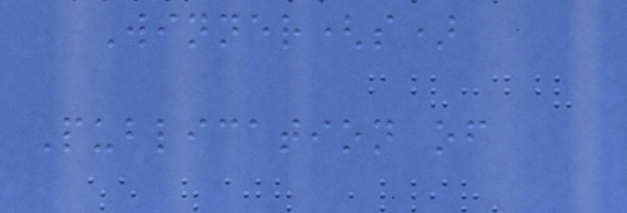Winner(s)
Publication of
